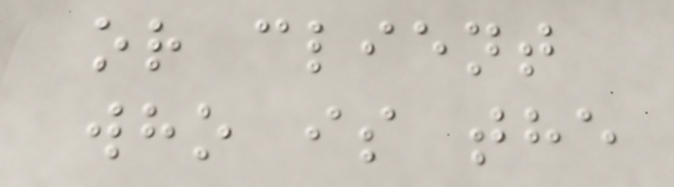or client
who is the
